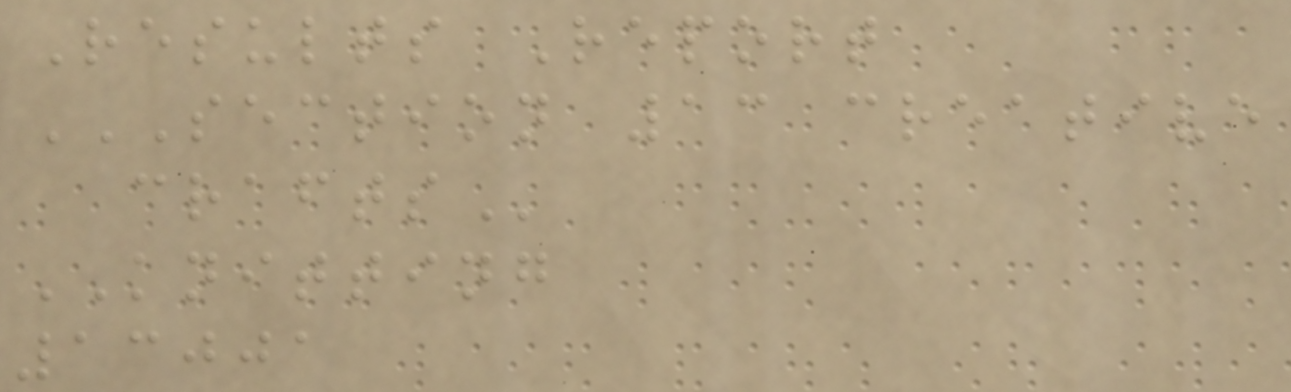Results Report
SECTION 13 CREATIVE
CRAFTS
KNITTING
13001
